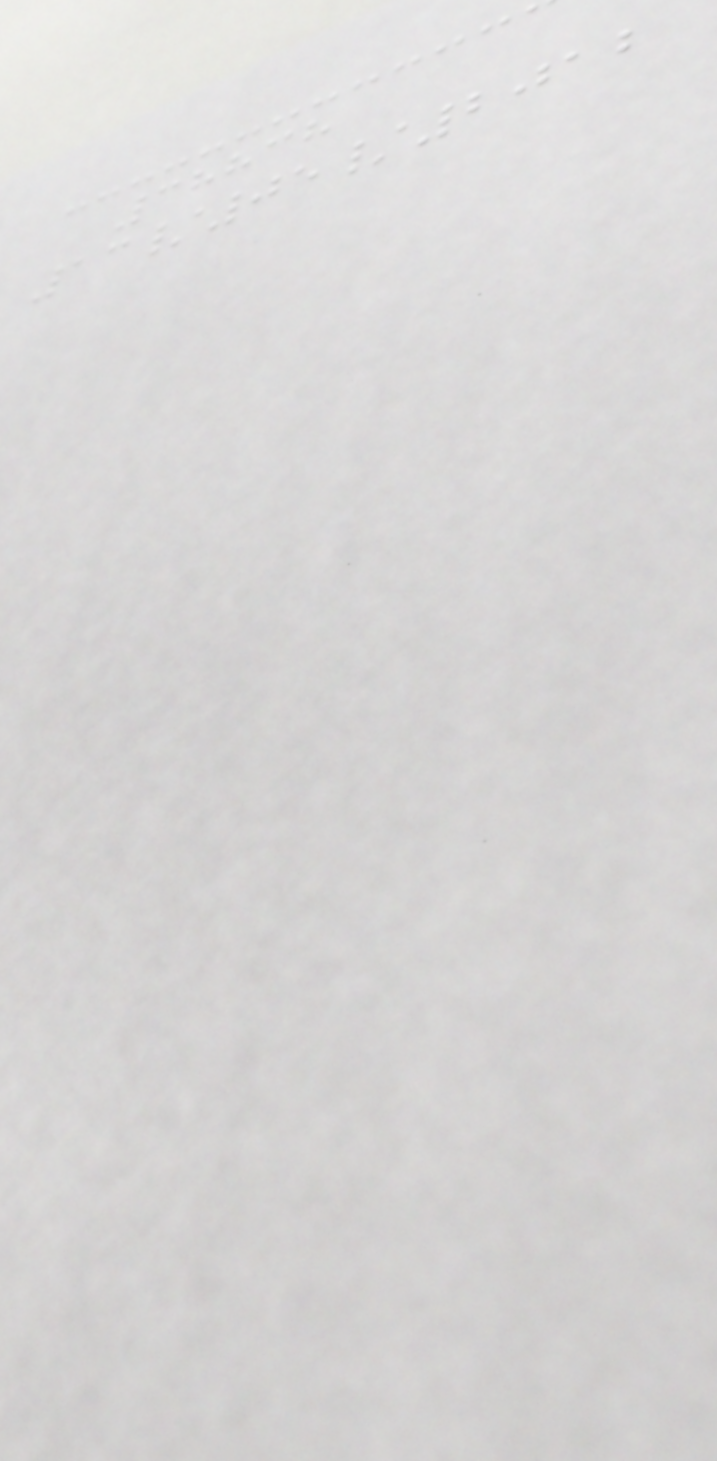38838
13/05/2012
